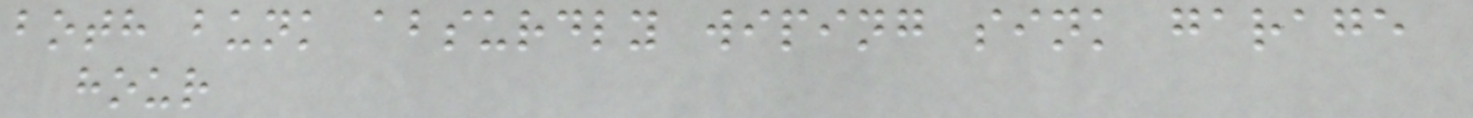both bunk absurdly wiping sink garage
hour
